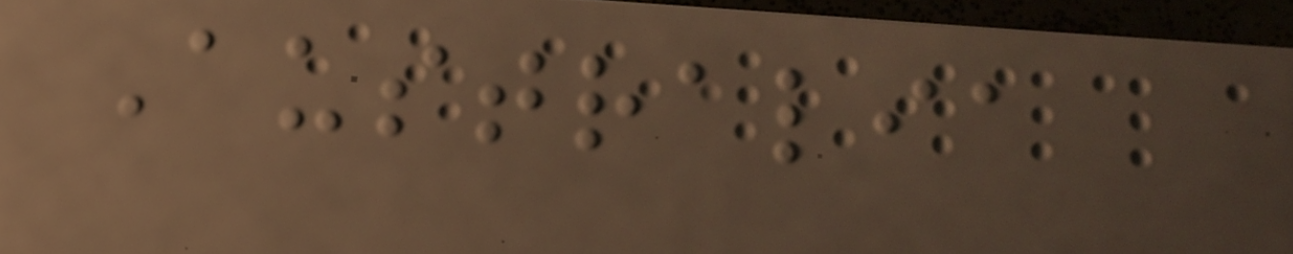Australia
